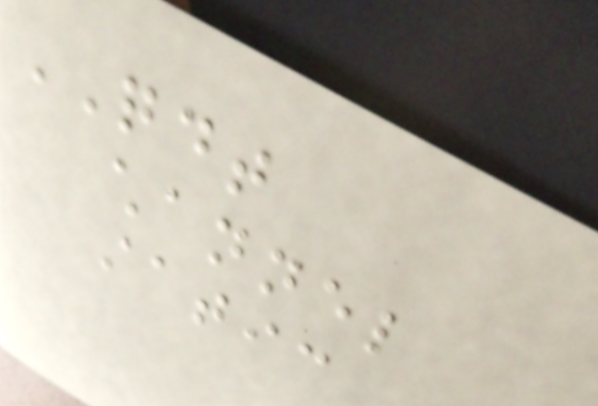QDT
channel
static
